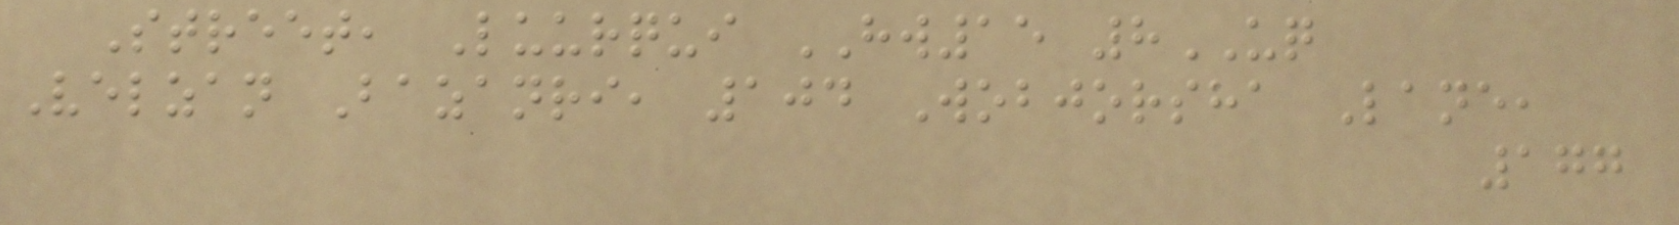Street, Luurqui HW15 8UQ
Velzan Bazanri, 104 Wobjorsha Lane,
177
